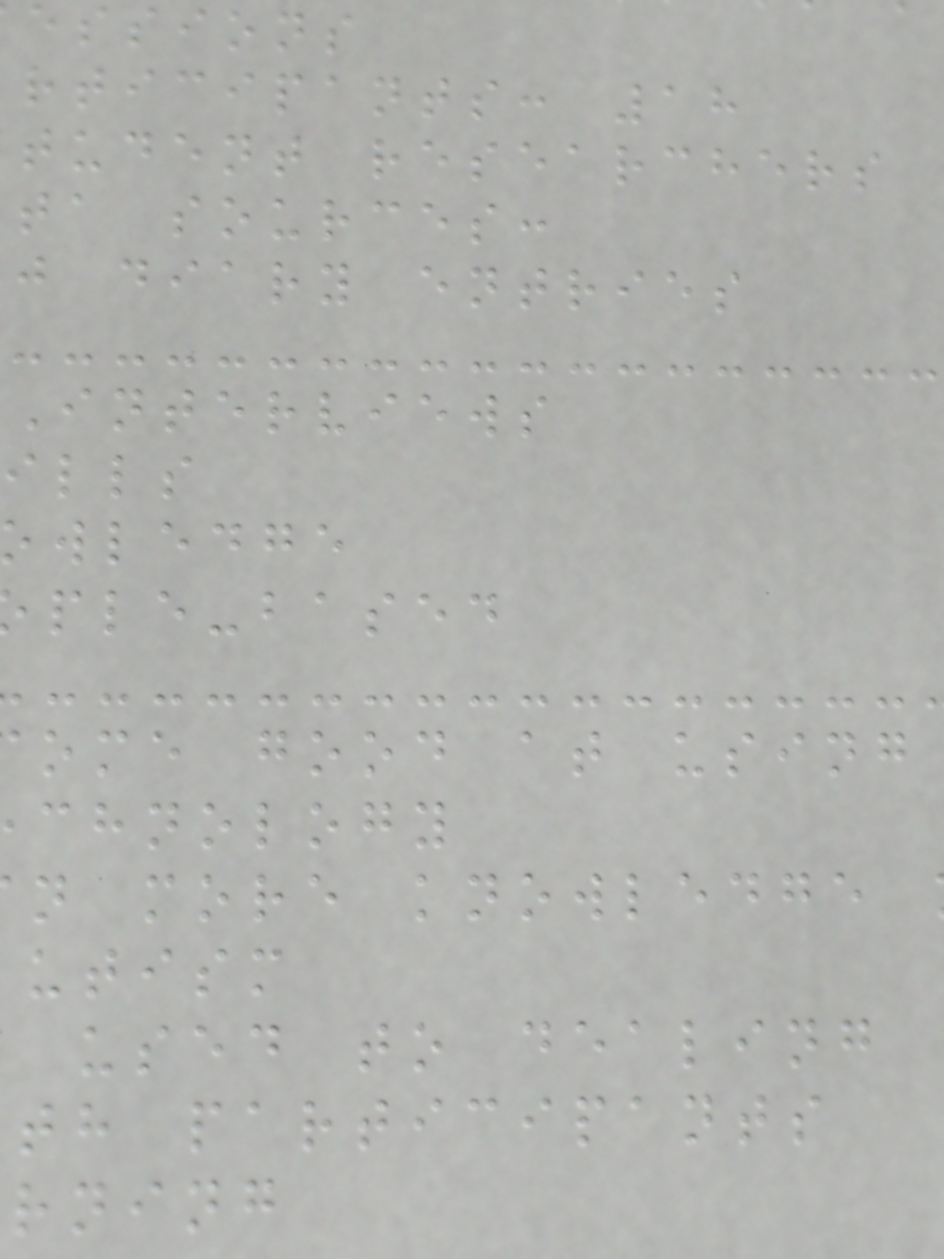essions
rticipants: 18
tudent researchers
ta sources:
j diary entries
Interviews
ills
wledge
ple-based
ome good at using
chnology
n more knowledge
utism
used to dealing
th participants
rning
